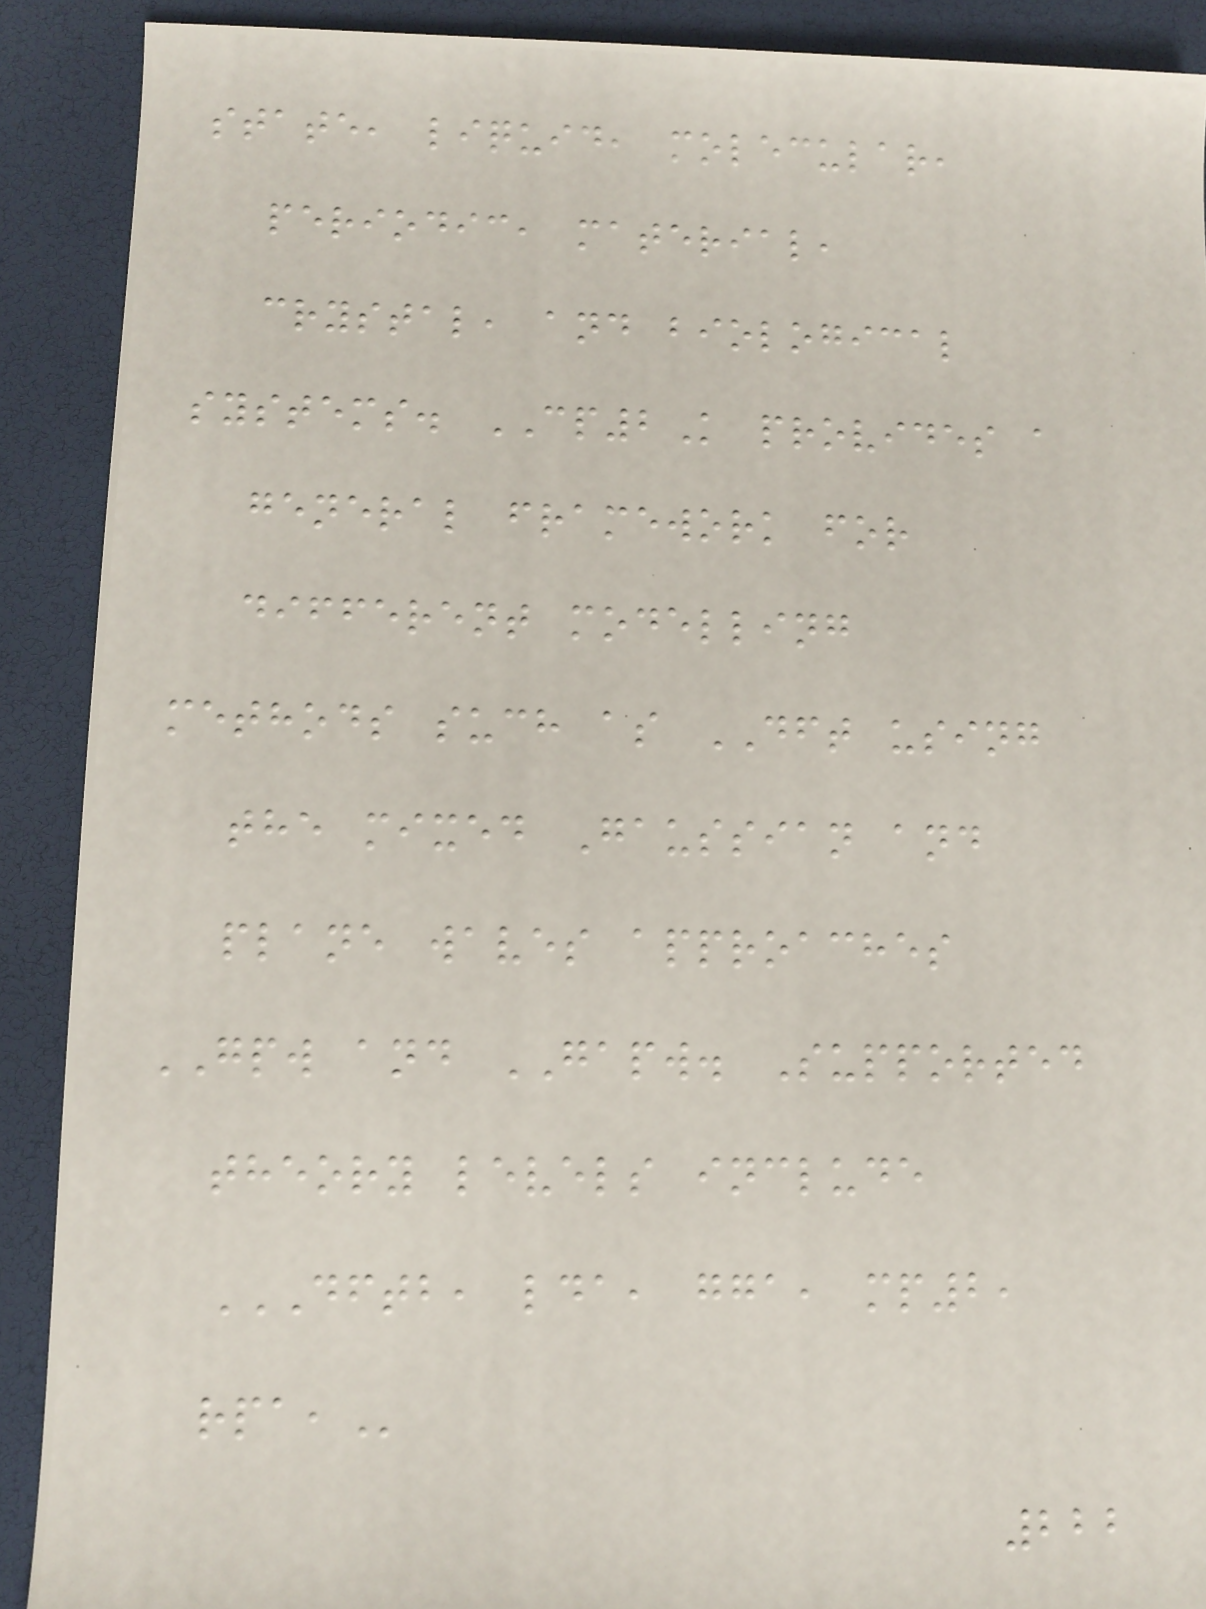state, liquid, molecular,
periodic, material,
crystal, and biological
systems. CP2K provides a
general framework for
different modelling
methods such as DFT using
the mixed Gaussian and
plane waves approaches
GPW and GAPW. Supported
theory levels include
DFTB, LDA, GGA, MP2,
RPA,
222
